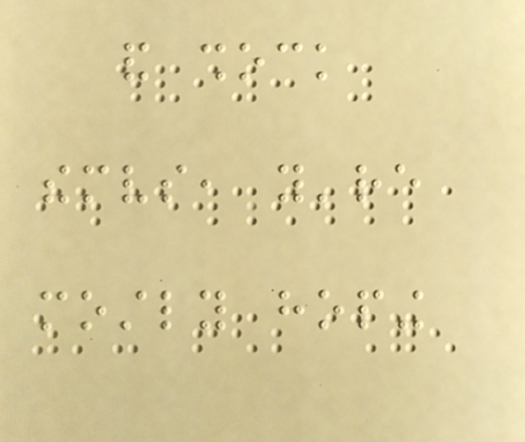and shock
themselves, you're
mostly hoping
